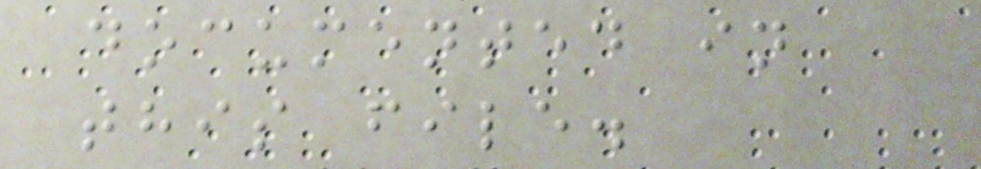documented in
this file.
